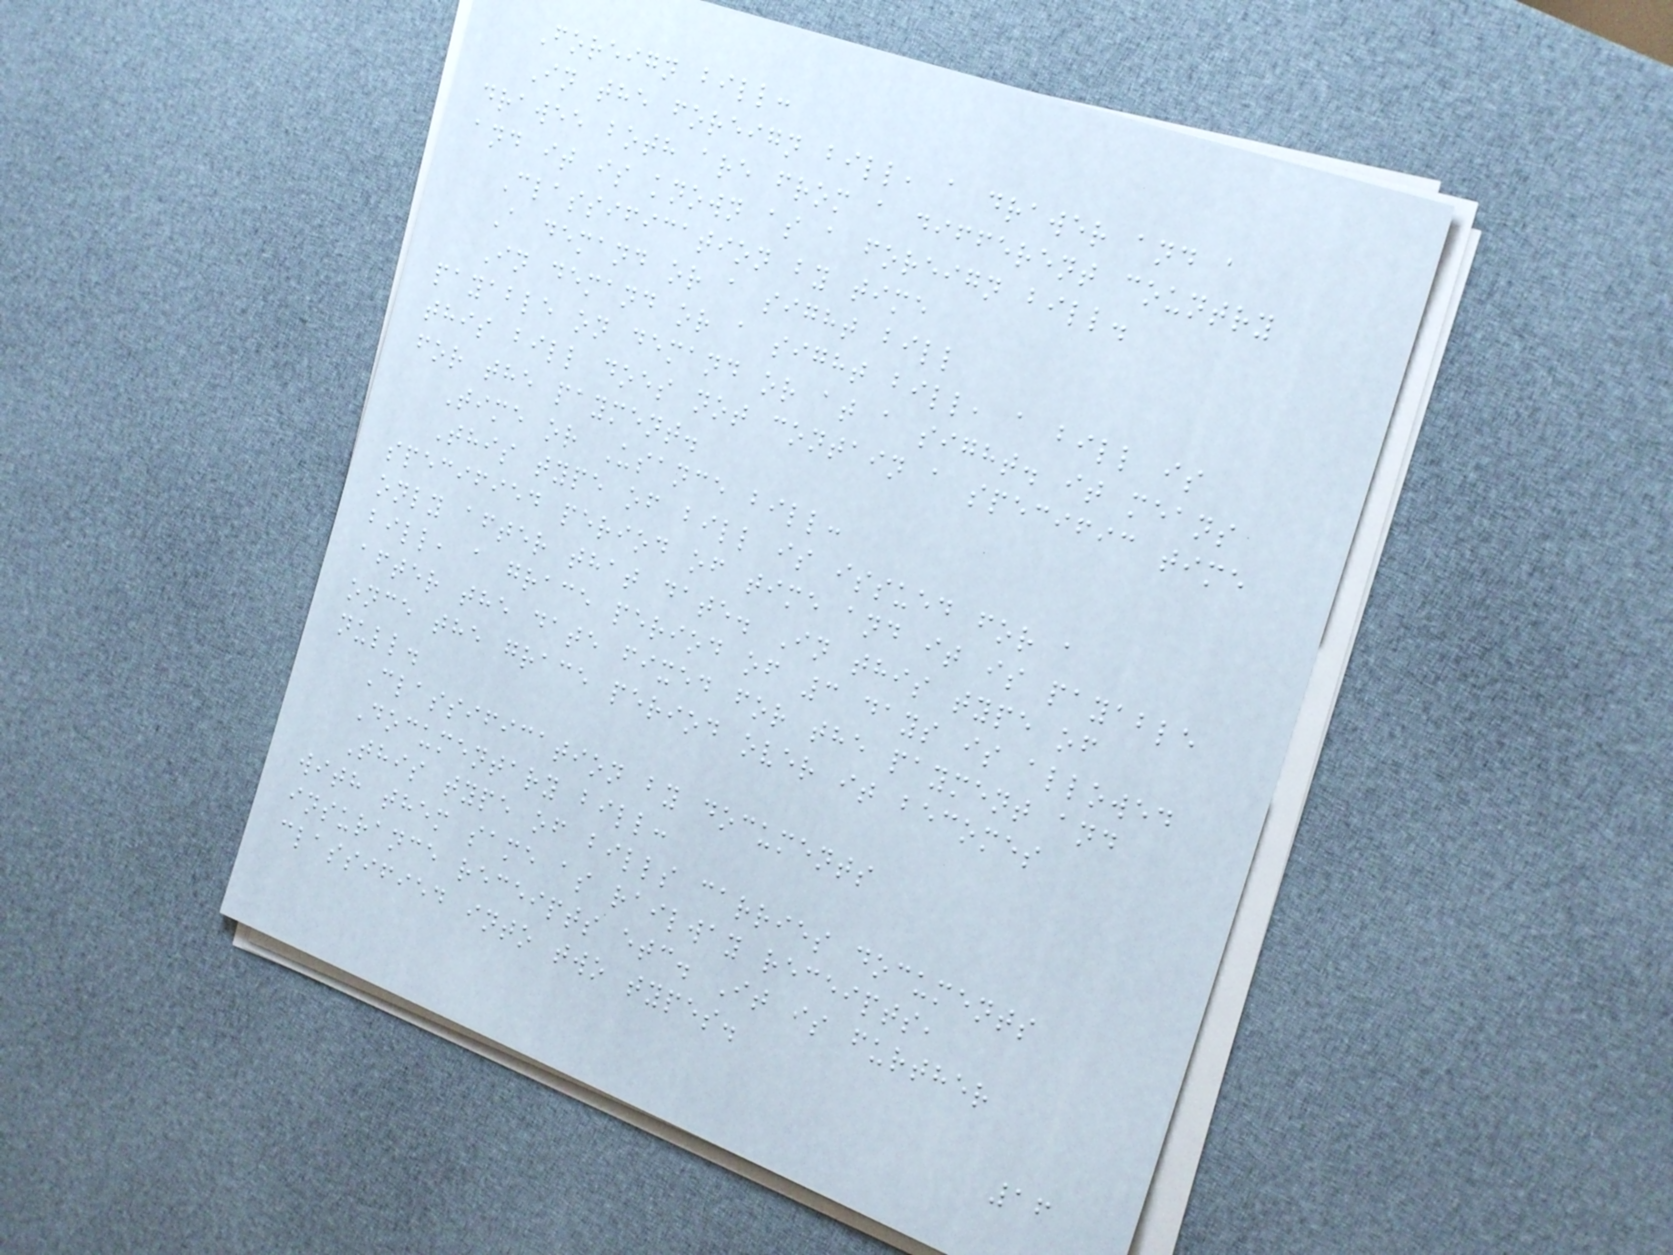Foreign bill:
In the foreign bill, a drawer and a
drawee both are from a different country
and it is known as a foreign bill.
Classification by time
A demand or a sight bill
In demand or a sight bill, a bill is
payable on demand or at a sight. it means
this bill does not contain a specific time
for the payment.
Time or Usance bill:
This type of bill is issued for a
specified period of time and it is payable
only after that date. In this type of
bill, a grace period of 3 days is allowed
after the date fixed for the payment and
once the grace period over it becomes
null.
Classification by documents
Documentary bill:
This type of bills carries documents
with them same as railway receipts,
insurance receipts etc. It is further
classified into two types.
16
